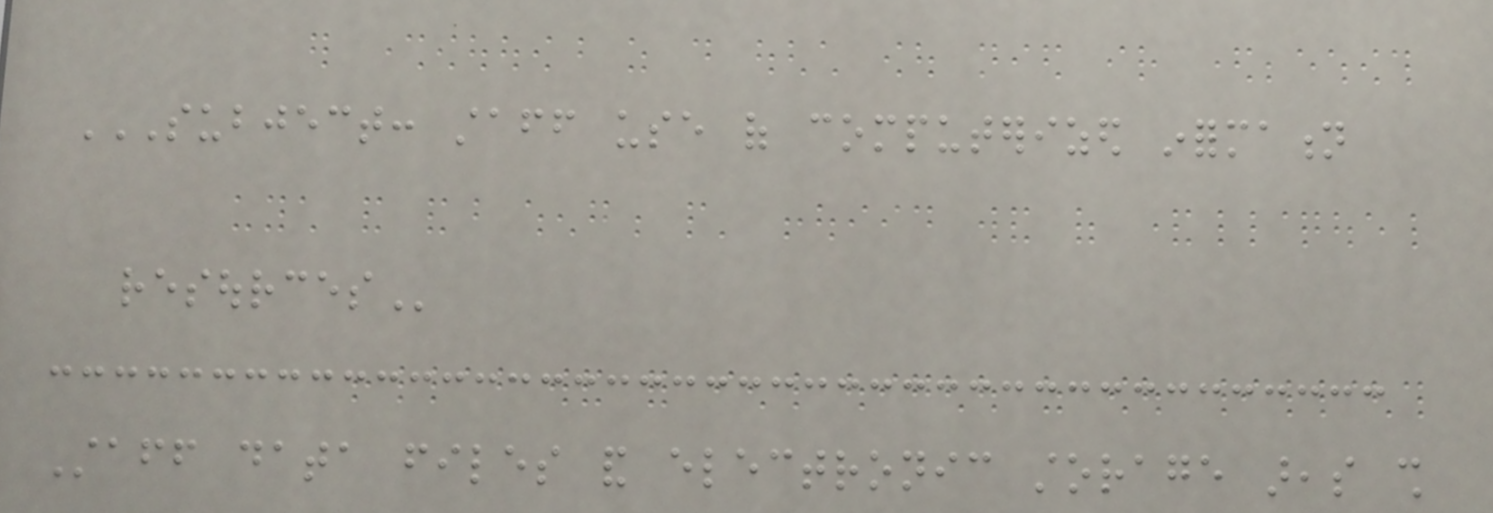SUBJECT: STAFF USE OF COMPUTERIZED INFORMATION
RESOURCES
Staff data files and electronic storage areas shall
